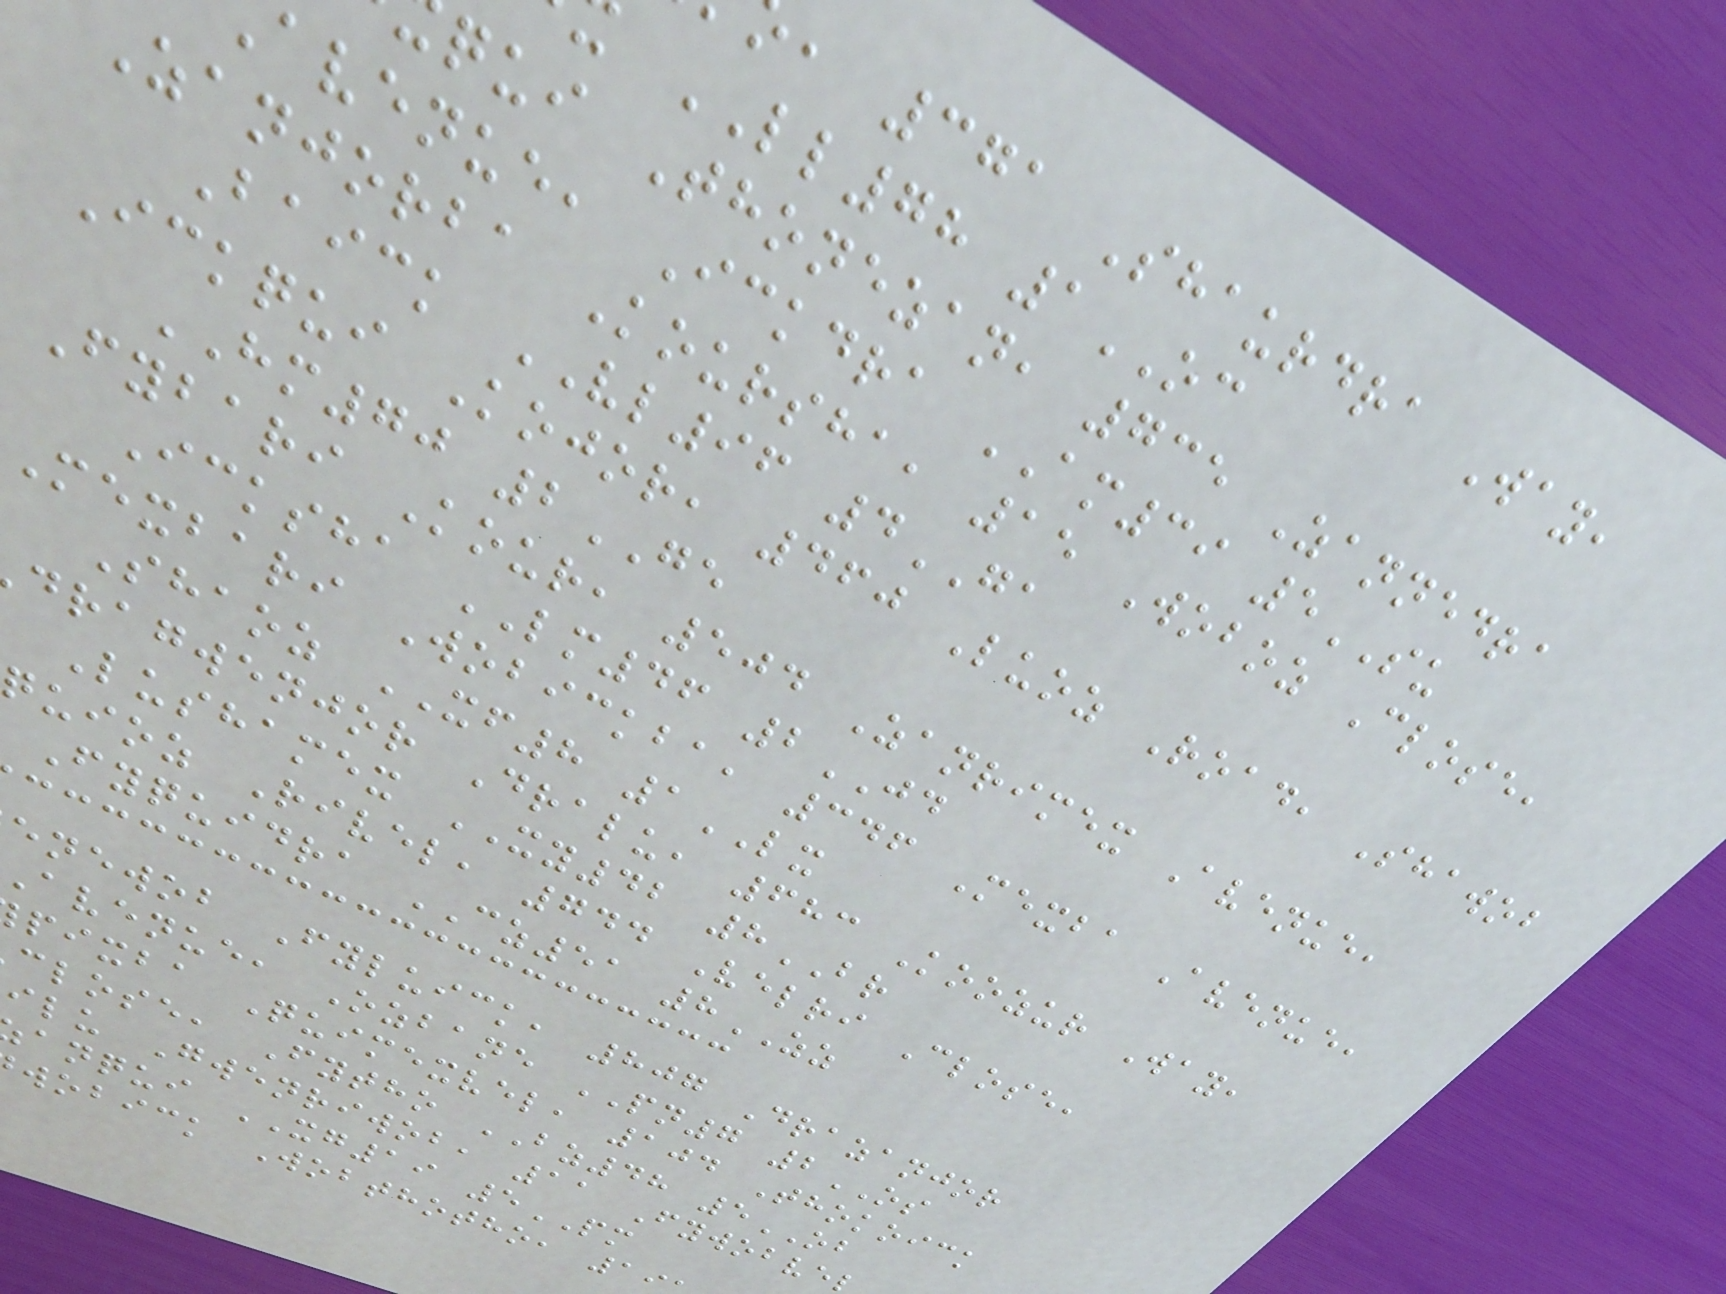, 371 Shaurdra Way,
LL78 1OC
qui Thonezan, 735 Zannedra
avenue, Ickdra AM39 5SU
Zanjorba Koursha, 15 Woboz Close,
Baick VL96 4GA
Ickqui Kojor, 460 Luoz Road, Shawob
HM70 2GE
Fybari Kour, 504 Zanrimex Avenue,
Icksha LM46 2JD
Mexbari Wobickba, 346 Mexba Avenue,
Shaoz XF8 1LX
dragwenjor Dralu, 683 Koozur Way,
Lushamex XY42 8BR
quioz Rivel, 744 Velri Close,
Fyquidra CZ51 8ZZ
enewob Fyluick, 807 Drazanjor
avenue, Ozbane PN7 2OS
pixba Quimexvel, 104 Thokoick
close, Fytho BZ48 5OB
ilu Gwenriwob, 11 Fywobve
anqui XG19 5PM
wobick Wobthotho, 19
